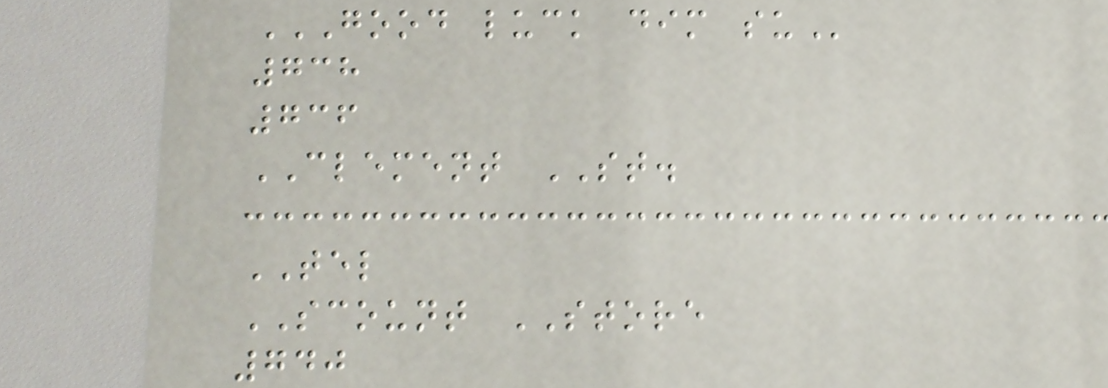GOOD LUCK DIM SU
738
736
CLEMENT ST.
TEL
SCOUNT STORE
740
